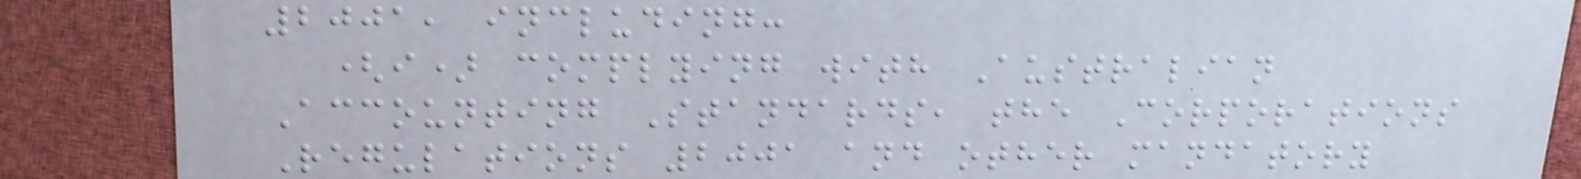2001, including:
(i) complying with Australian
Accounting Standards, the Corporations
Regulations 2001 and other mandatory
